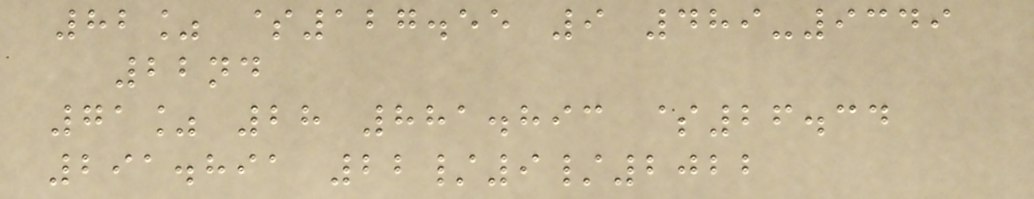82% $127.55 9 489-9349
22nd
71% 28 881.893 $26.34
291.891 22/9/2022
